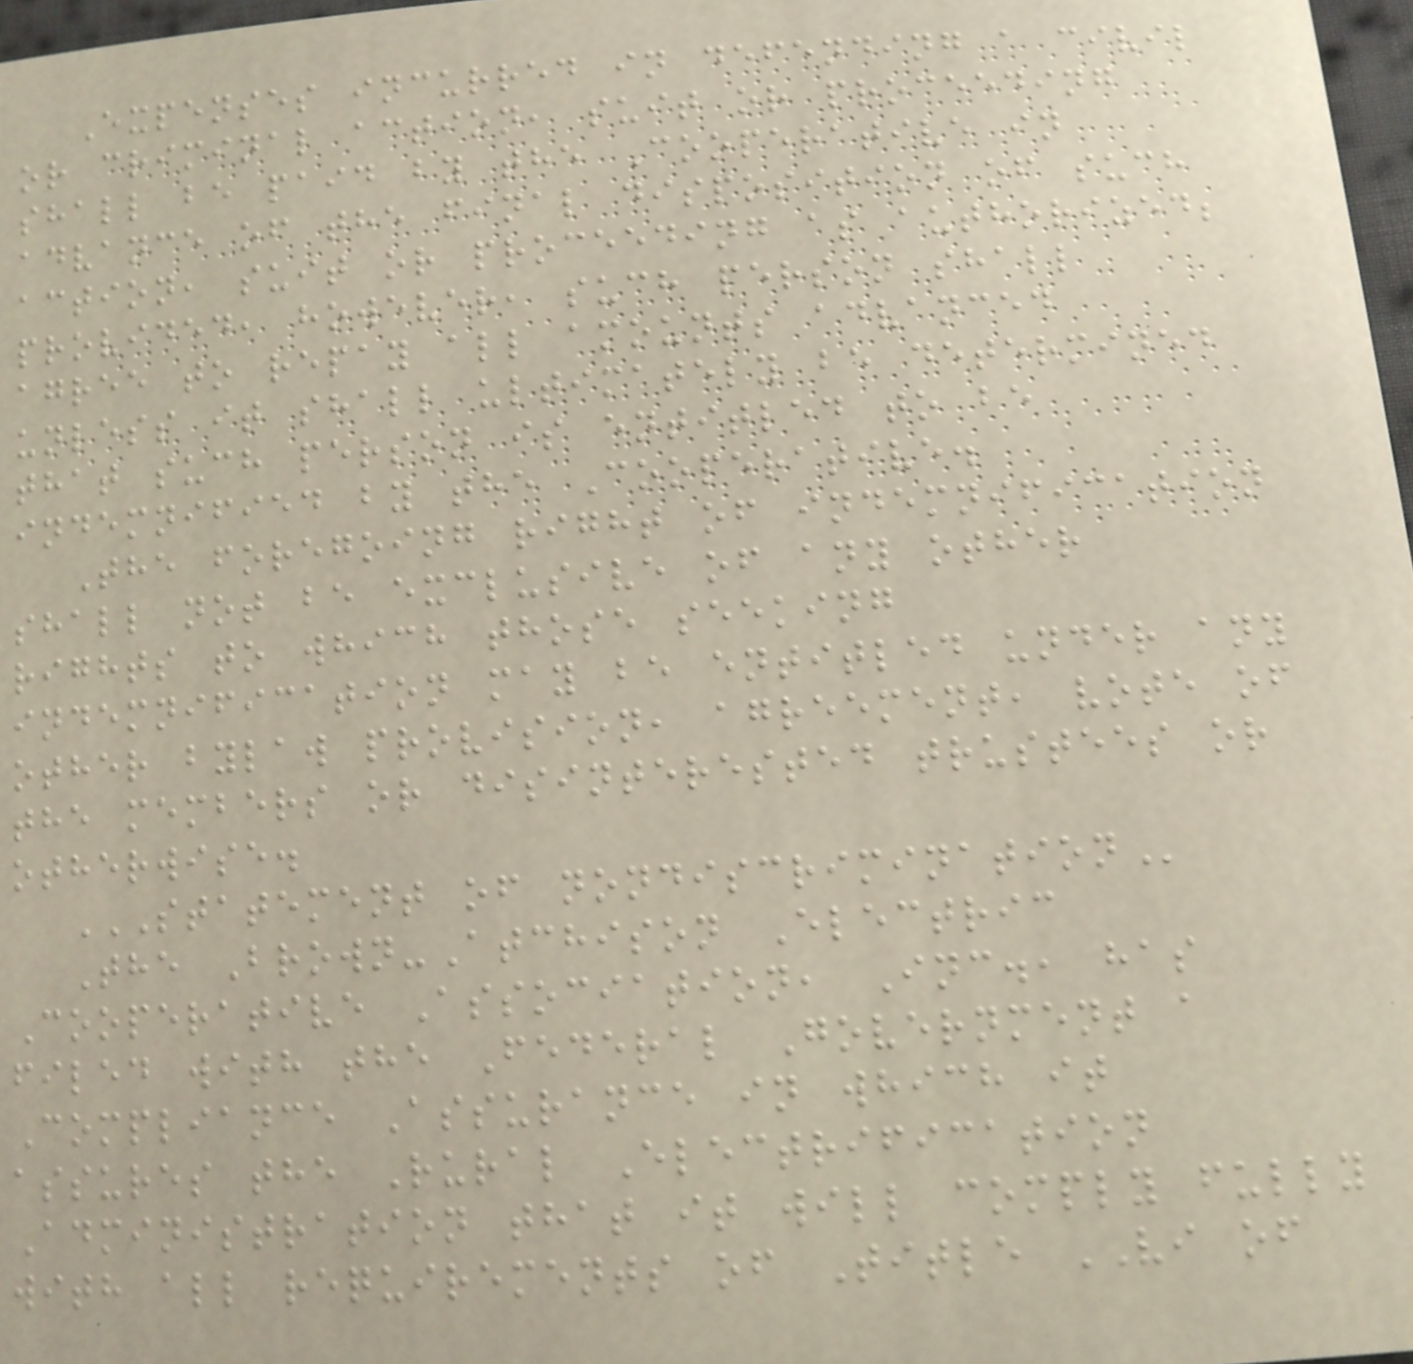Expenses incurred in defending a civil
or criminal action, suit or proceeding
shall be paid by the Cooperative in
advance of the final disposition of such
action, suit or proceeding as authorized;
provided, however, such person shall
agree to repay all amounts advanced
unless it shall ultimately be determined
that such person is entitled to be
indemnified by the Cooperative.
The foregoing right of indemnification
shall not be exclusive of any other
rights to which those seeking
indemnification may be entitled under any
other bylaw provision, agreement, vote of
the members or disinterested trustees or
otherwise.
STATEMENT OF NONDISCRIMINATION
The Brown-Atchison Electric
Cooperative Association, Inc., has
filed with the Federal Government a
Compliance Assurance in which it
assures the Rural Electrification
Administration that it will comply fully
with all requirements of Title VI of
